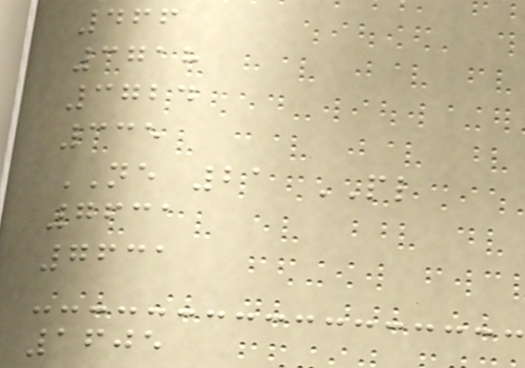466
3718
3724
335
NE 21 PL
7631
7631
1605
